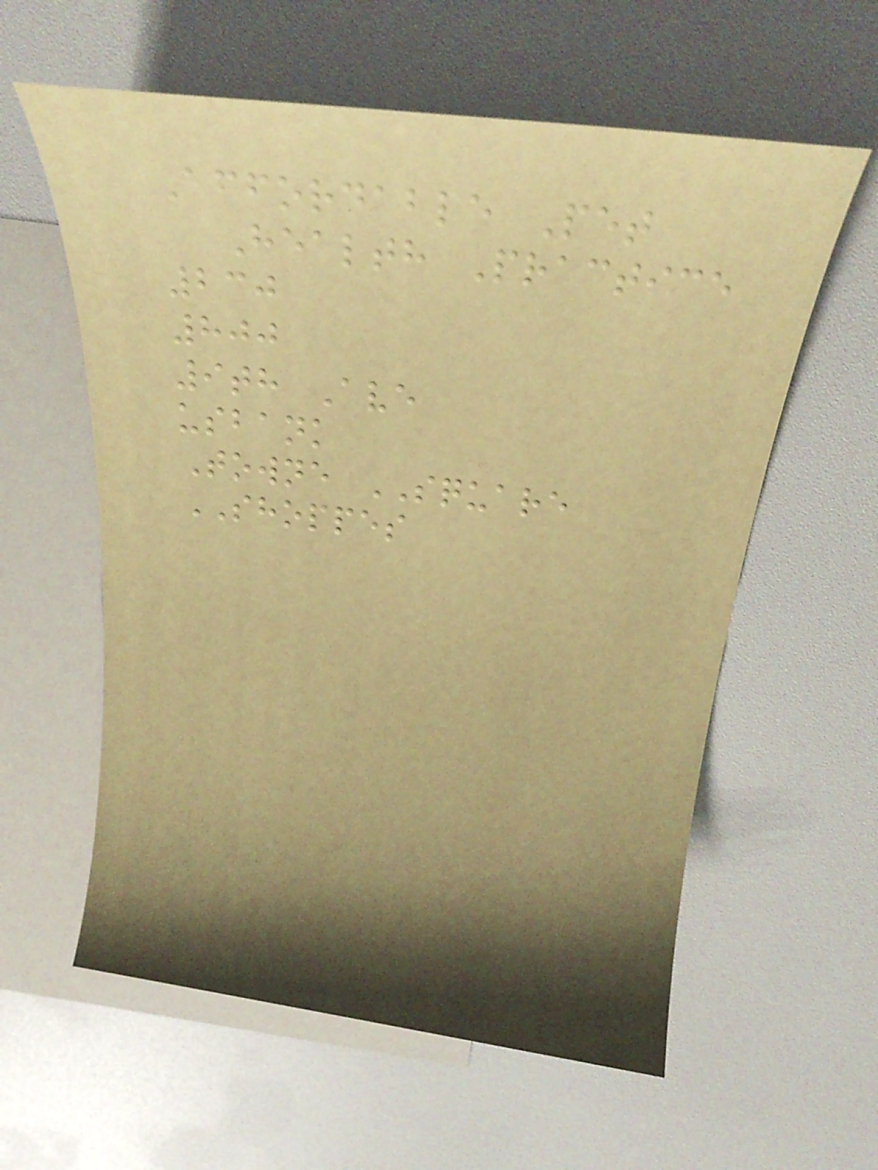Affordable Pet
Health Practice
230
800
9th Ave
usbank
Towne SQUARE
SHOPPES
